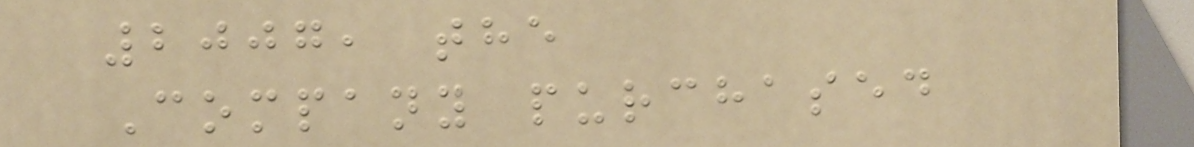2007, the
Company purchased
